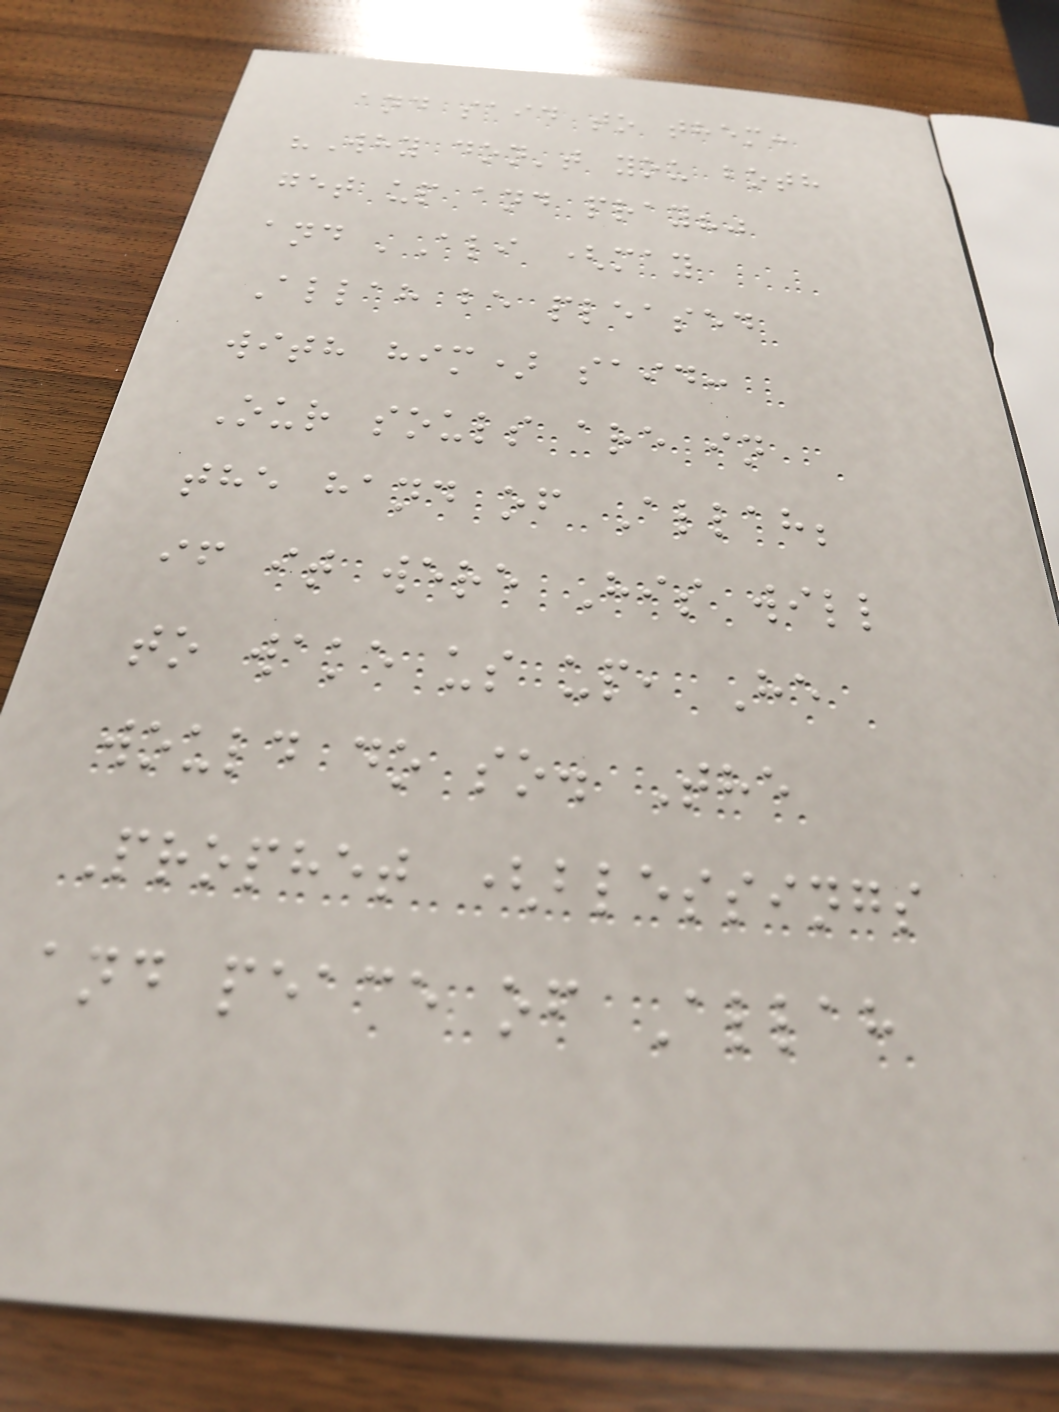and said to them:
"Why don't you both
get up and pray?"
and 'Ali (may
Allah be pleased
with him) said:
Our souls are in
the hand of Allah;
if it were His will
to wake us up, He
would do so. The
Prophet (blessings
and peace of Allah
